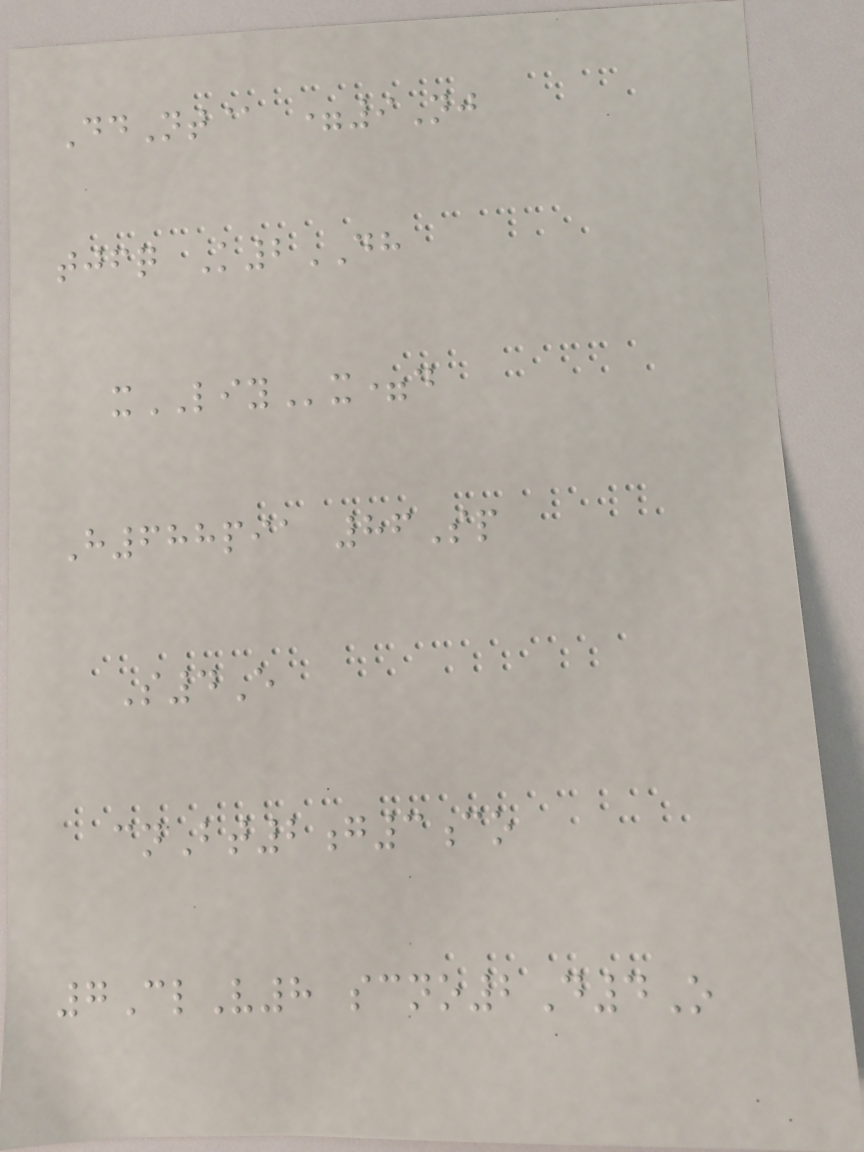DdNt@ =9Nj
tjfq K2DH
xLIYx=d
H688pia 86Sp
S4E
cnBt2g3co
7ClV8 scno2D4O
